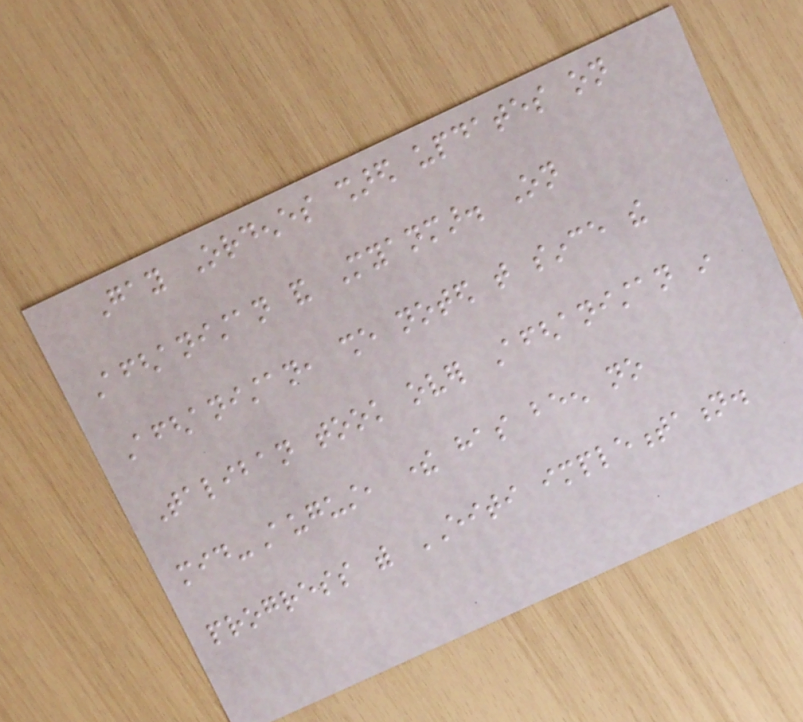Gay Ordenes shared updates on
Afghanistan and Myanmar. On
Afghanistan, she noted that since the
Taliban took over Afghanistan in
mid-August, there has been no
progress with EITI implementation.
